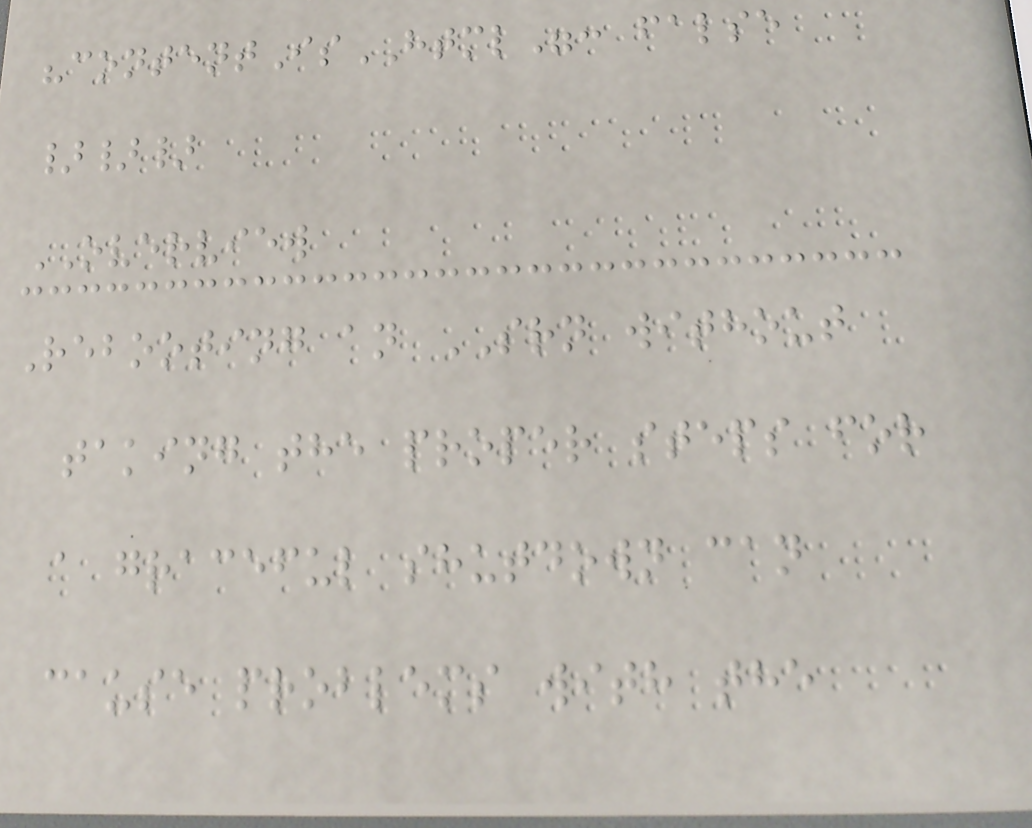"contentIsHTML": false
}}}
OVERVIEW
Rebooting an SRN without
taking the proper steps for
a graceful shutdown can
cause problems with the
